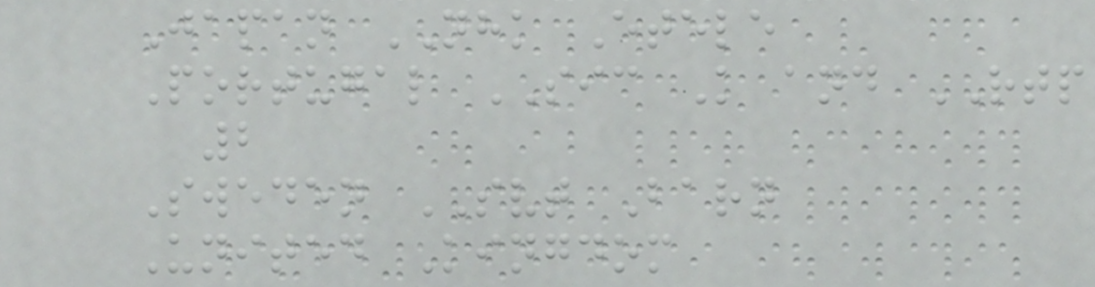Japan NHK Etele
Portugal SIC K and RTP
2
Sweden SVT Barn
United Kingdom
